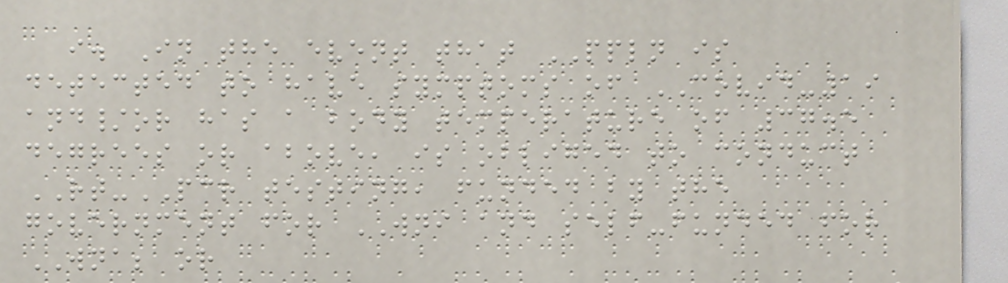i. In the event that PPLN is
detected to have symptoms of COVID-19
and/or has a body temperature of 37.5
degrees or above, is obliged to conduct
RT-PCR testing, funded by the
government for WNI and self-funded for
WNA; or
